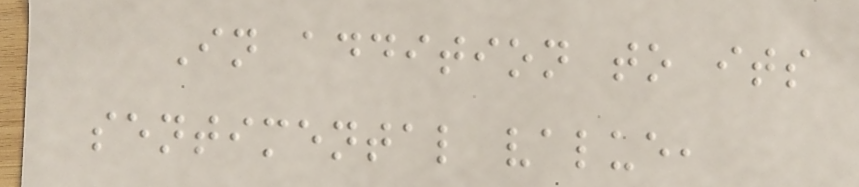In addition to its
sentimental value,
